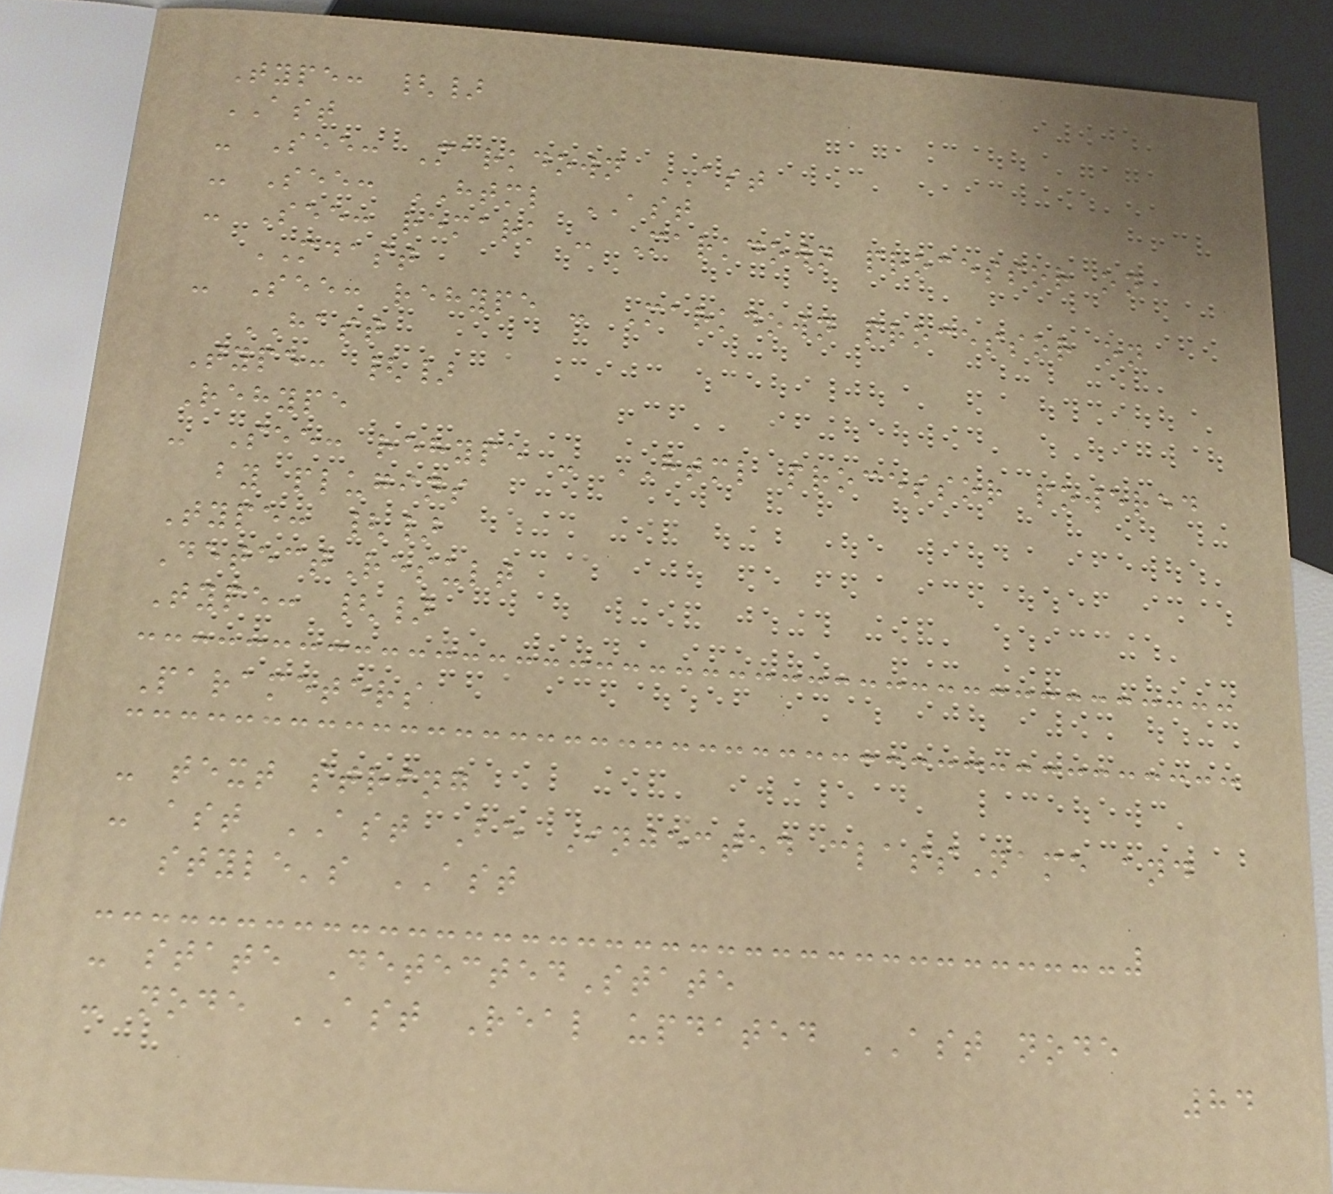Type: {}
AST
- See: Markdown AST
- See: HTML AST
- See: remark - Markdown processor on
MDAST
- See: rehype - Markdown processor on
HAST
Type: {}
Rehype
- See: rehype - HTML processor powered
by plugins
Type: {}
DetectResult
Type: {}
Parameters
- text string
- ast AST Be Injected className and
style's AST
- state DetectedState
- node AST Real updated AST node
84
